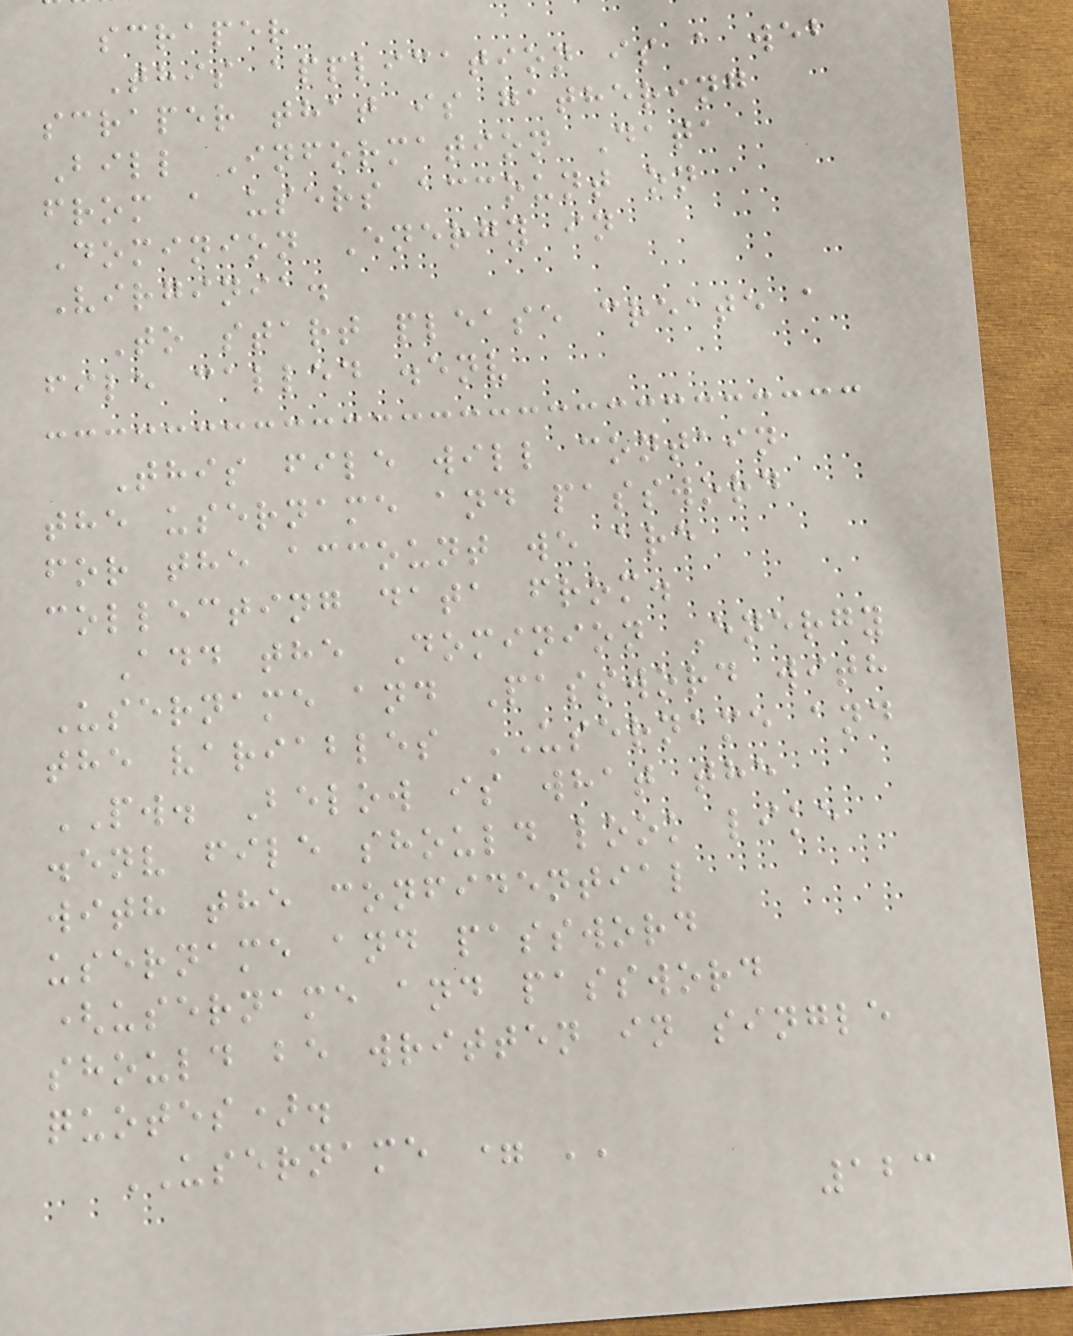scraper
This application is a web
scraper that is gathering
Bill Information Data
from a users account on
Dominion Energy in
Virginia.
To start please create a
file called .env
This file will contain
the username and password
for the account we are
collecting data from.
Add the Dominion Energy
Username and Password with
the variables USERNAME and
PW. Below is what the
.env file should look like
with the confidential
username and password
(username and password
should be written in single
quotes).
USERNAME = ''
123
